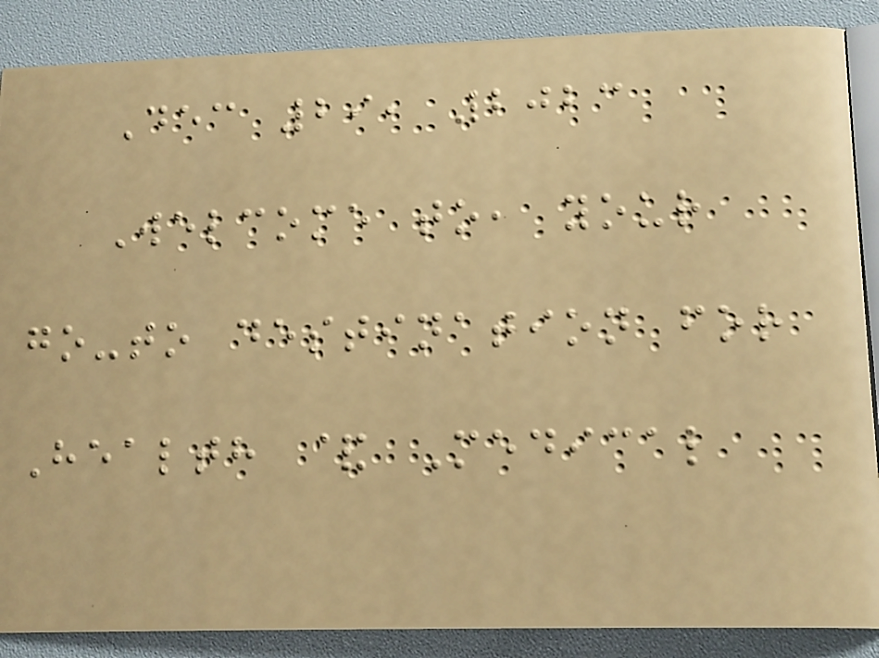Dec 29, 2023
Welcome to, your
go-to destination for
Health & Medical
